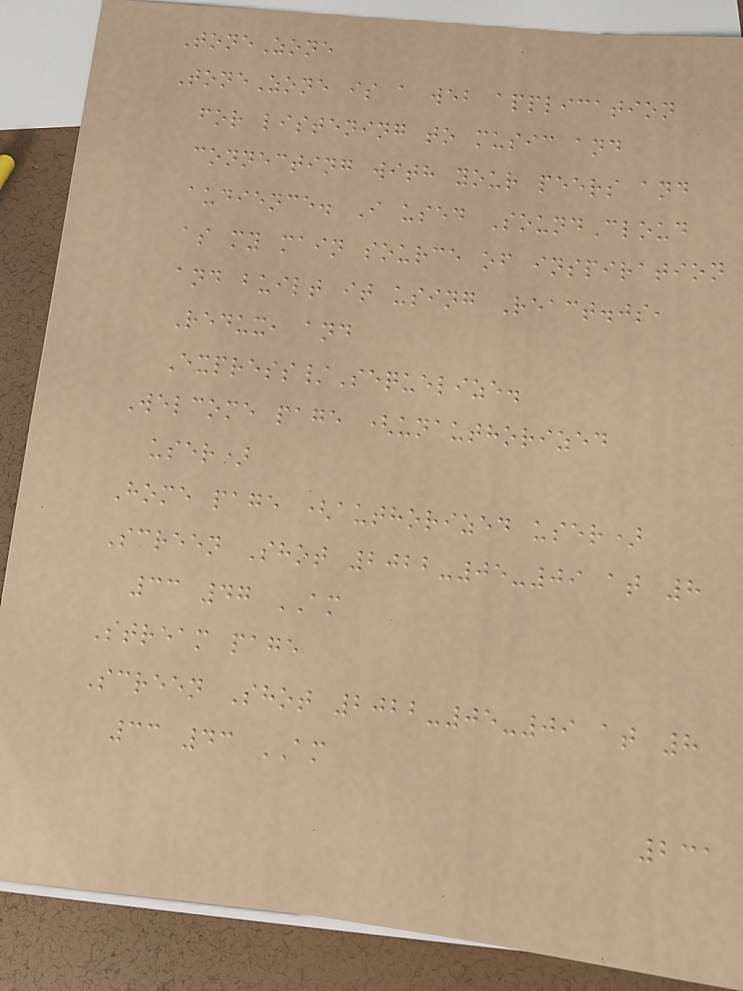ToneZone
ToneZone is a web application
for listening to music and
connecting with your peers and
audience. I used SoundCloud
as my main source of inspiration
and built it using React.js,
Redux, and
Express/Sequelize.
Welcome page (unauthorized
user)
Home page (authorized user)
Screen Shot 2022-05-09 at 8
33 47 AM
Stream page
Screen Shot 2022-05-09 at 8
33 43 AM
231
